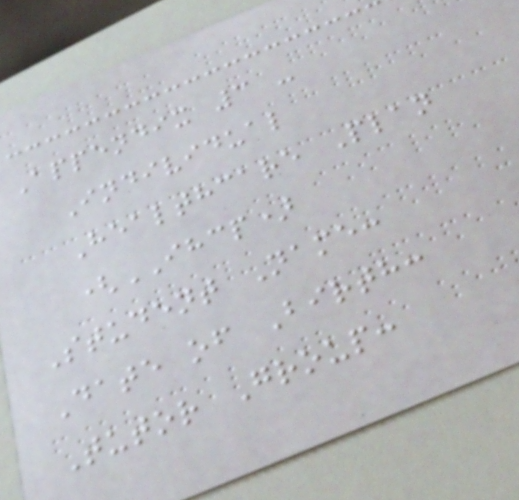Appendix 3 -
Individual
Healthcare Plan
(IHCP)
Student Name:
Date of Birth:
Tutor Group:
